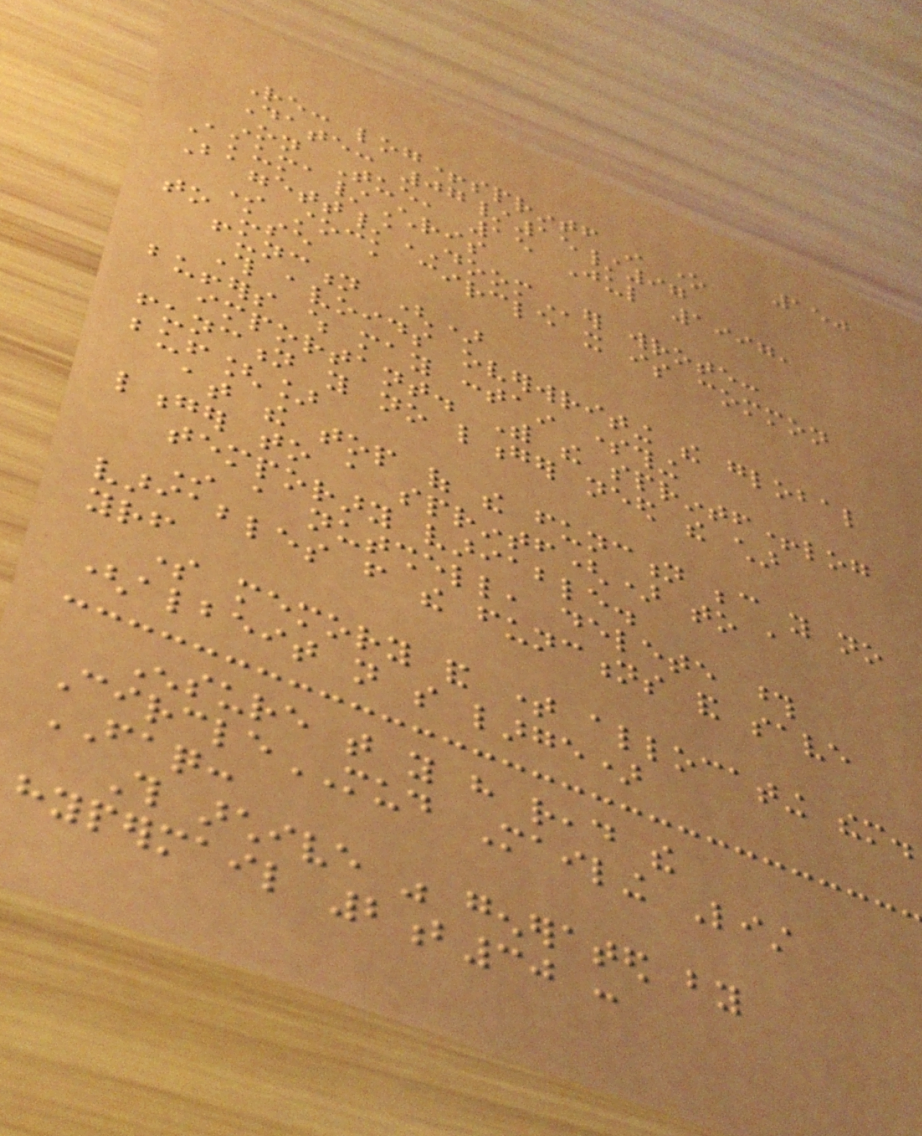150
Re: log+sprintf in one
Date: 07/15/97
On Tue, 15 Jul 1997,
Akuma/Chris
Baggett/DOOMer wrote:
In stock circle it is common
to use
function ()
This avoids overwriting the global
buffers which may contain something
important. With the sprintf+log
function you no longer need the char
buf[]
at the top of the function because you no
longer to a sprintf() to a
temporary variable.
In a nutshell, delete those
variables from the functions and save
yourself
some memory and time allocating them.
(albeit not so large)
Ensure that you have read the
CircleMUD Mailing List
FAQ:
This archive was generated by
hypermail 2b30 :
